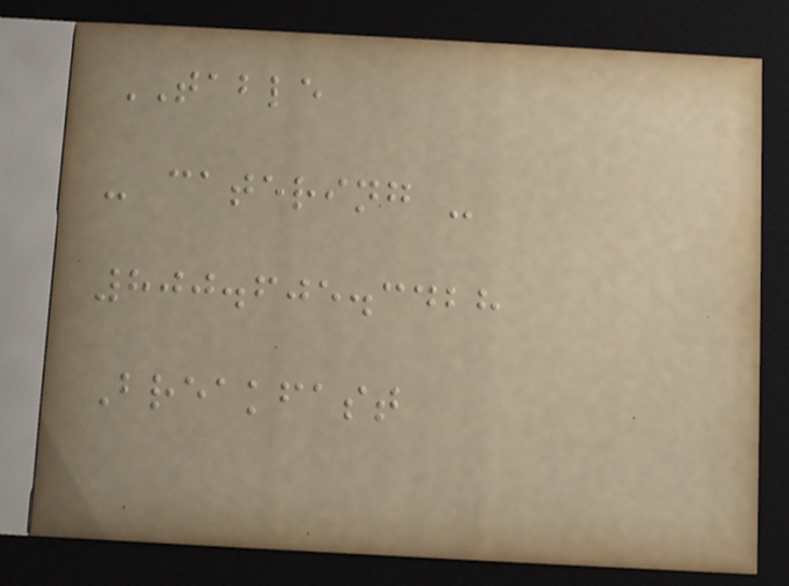TABLE
- catering -
800.605.3428
Breakfast
